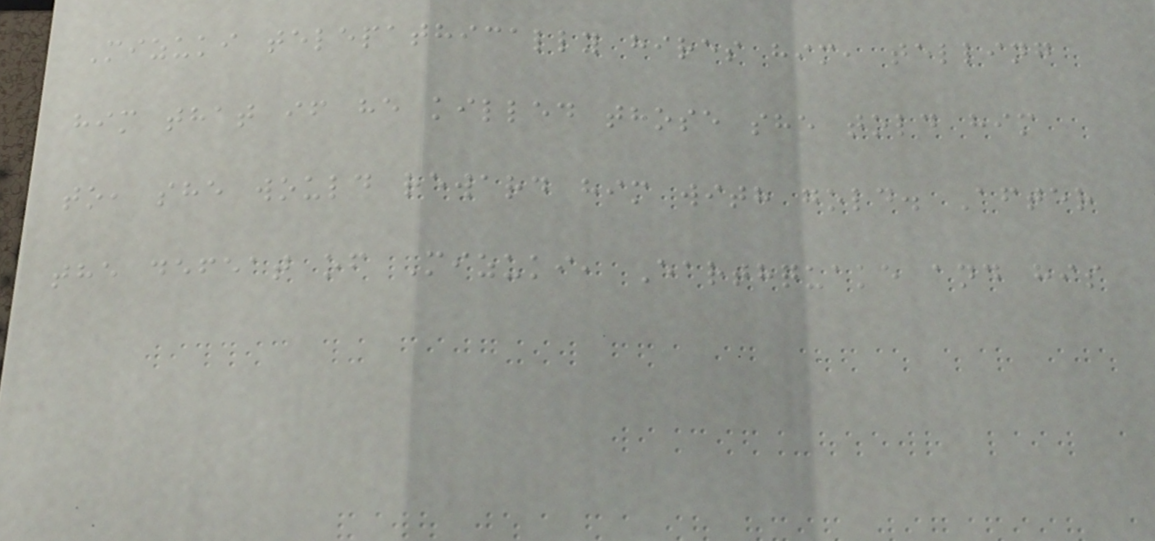Mizuki telepathically hires him, telling
him that if he killed those she told him
to, she would reward him with gold. After
the defeat of Mizuki, Earthquake and his
